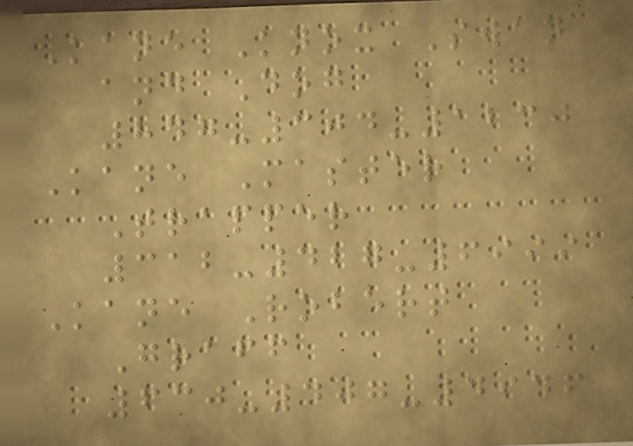Kane Knox Swan
and Dog
847-304-1230
Kane Master
Trapper
312-427-6999
Kane Robert
Graff
630-407-4946
